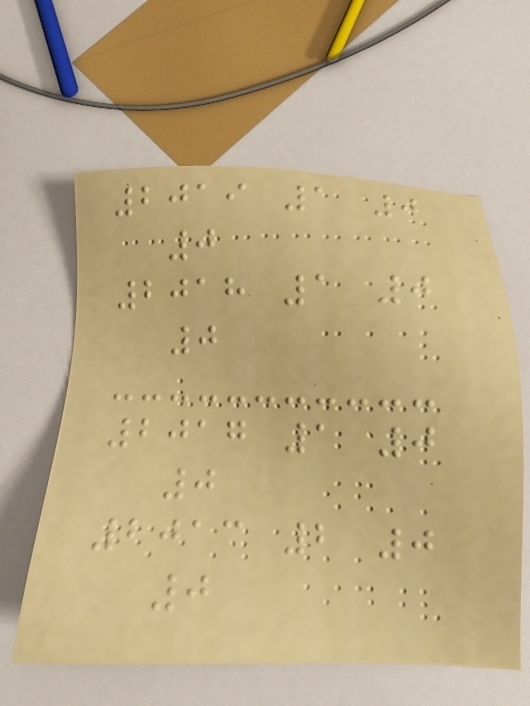2019 1 0
0
2018 1 0
0
2017 1 0
0
2013 2 0
0
